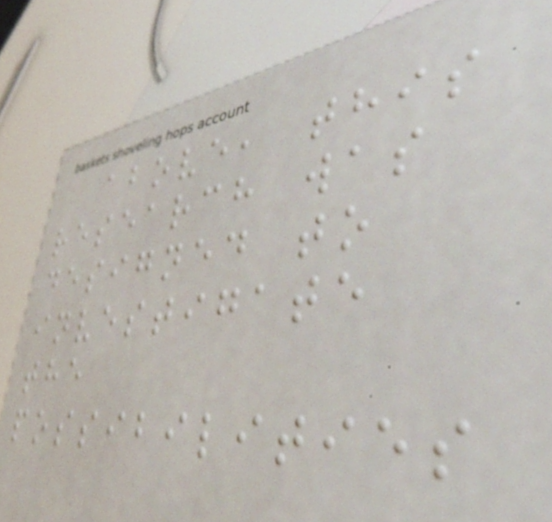above, this
research was
designed to
investigate
the
possibilities
